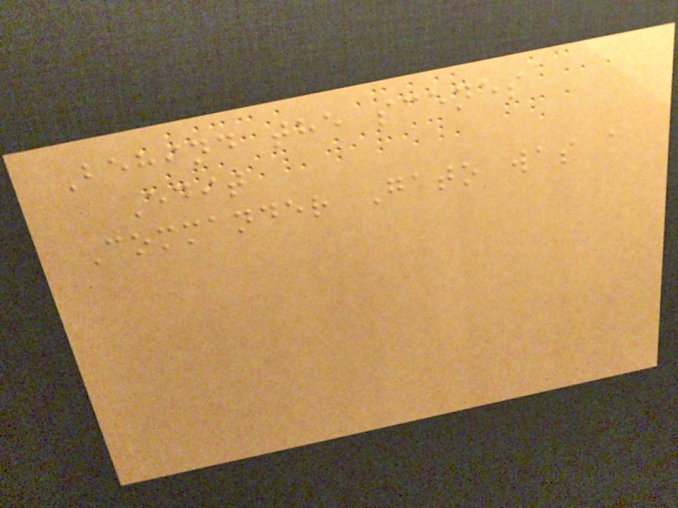Behind the scenes
Edit
Commander Gato was a
